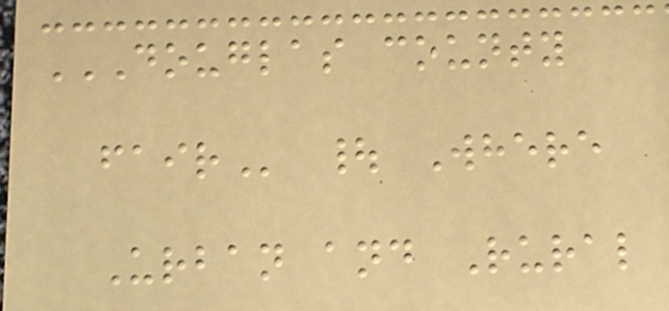DOUGLAS COUNTY
FAIR | Where
Urban and Rural
